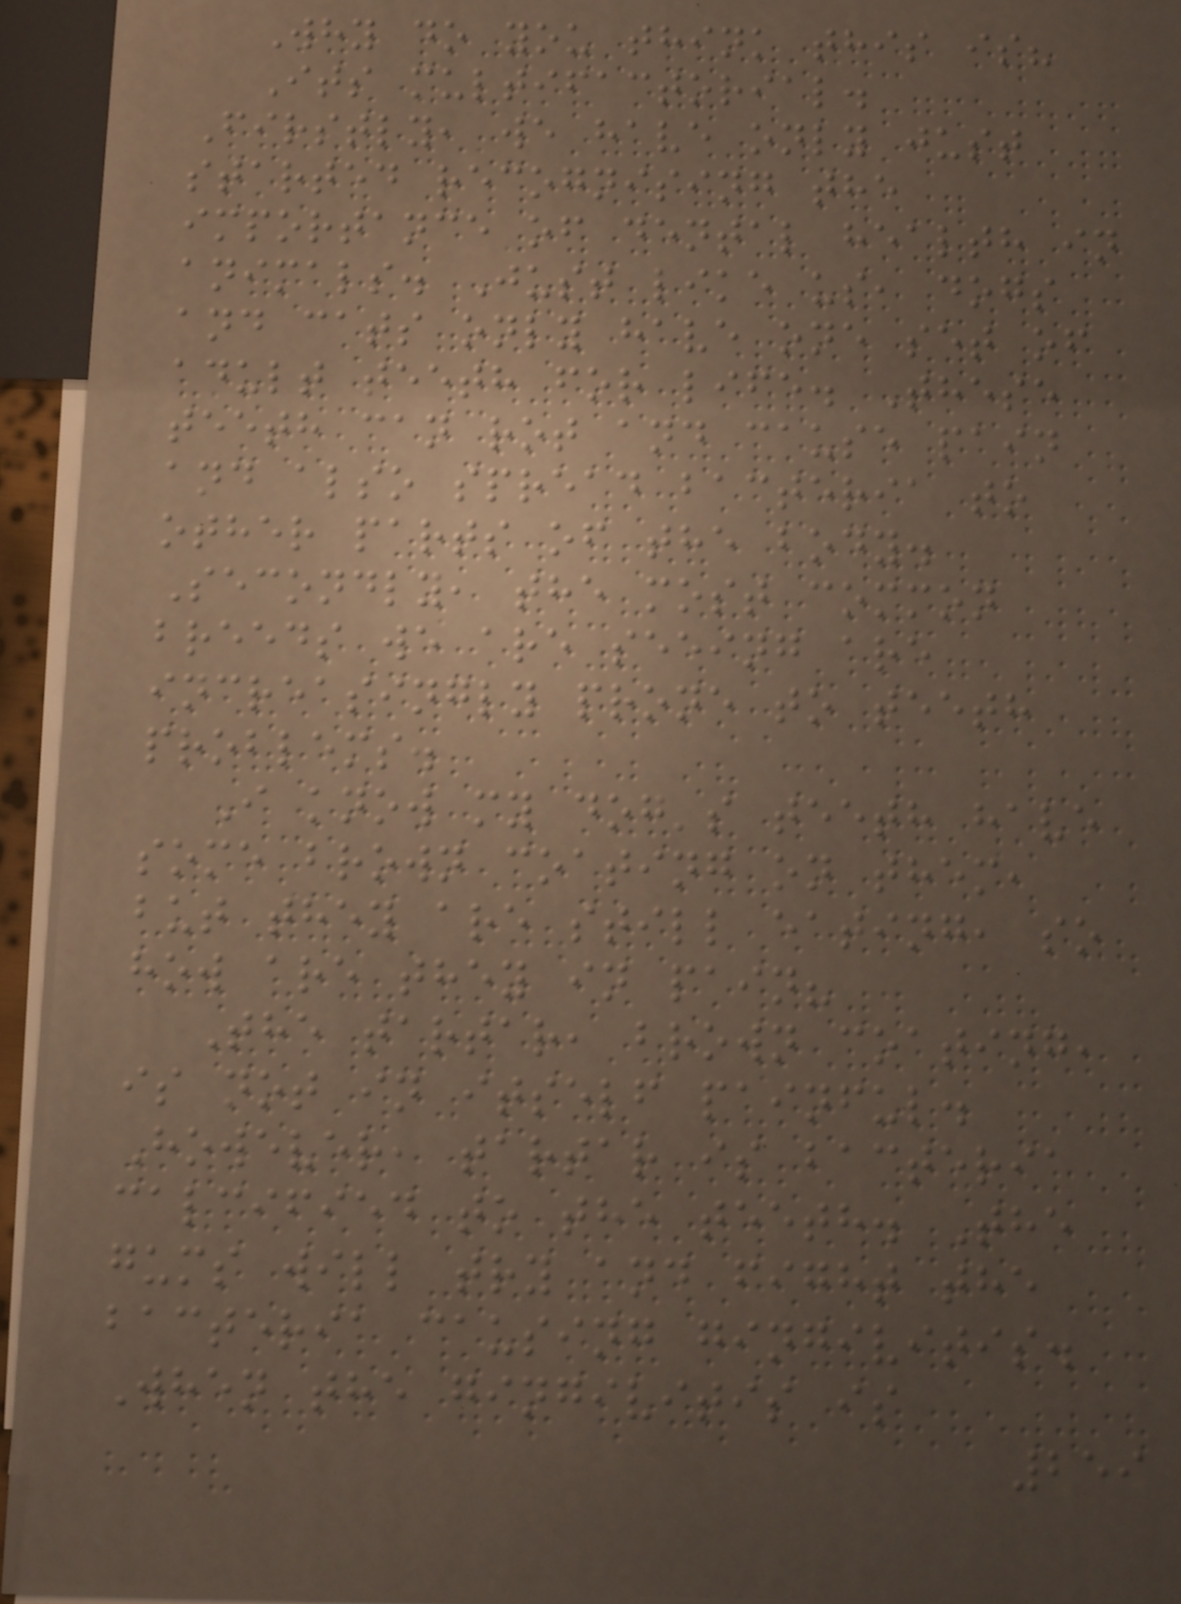Why do you think this is?
Its multifactorial.
Firstly, we have only just
started recognising the
importance of dental health in
animals. Just like us, dogs
and cats only have one set of
adult teeth for life. These
teeth can rot and cause pain
and also spread bacteria to
other parts of the body.
Secondly, the most common
breeds we are seeing are
increasingly prone to teeth
problems.
I know my dog's teeth have
some brown coating on them,
but they are still eating, so
how are they in pain?
The tartar, brown coating,
is not in itself painful.
However, tartar is bacteria
calcified to the teeth. The
gums will try and fight the
bacteria causing gingivitis.
When the gingivitis is
259
